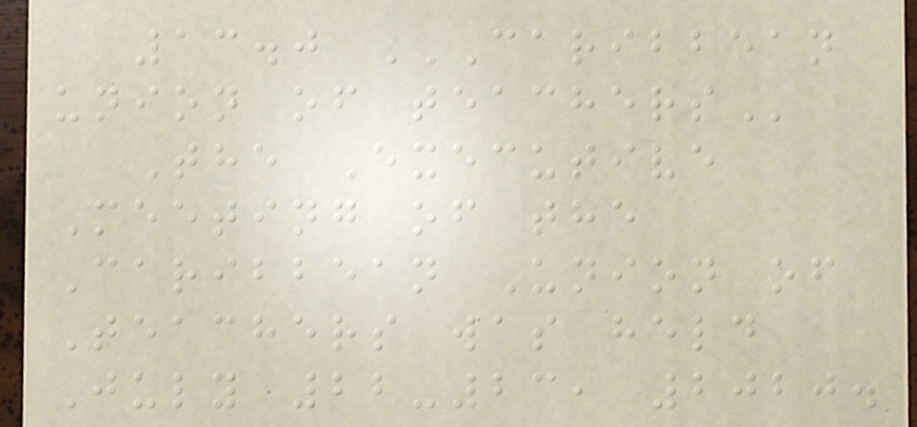13.0 CARIBBEAN
UNION OF TEACHERS
The Executive
Meeting of the
Caribbean Union of
Teachers was held
July 22-23, 2020.
